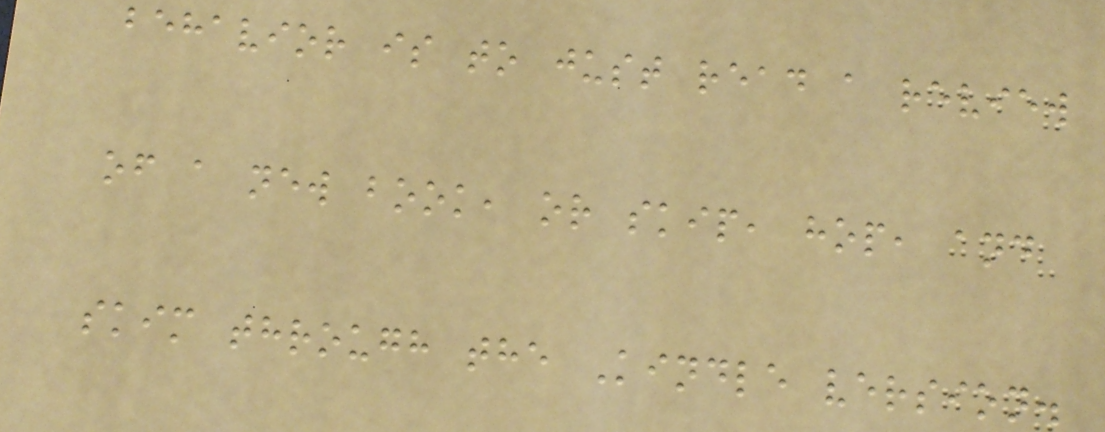behavior is to just read a review
of a new book, or skip, hop, and
skim through the Kindle version.
